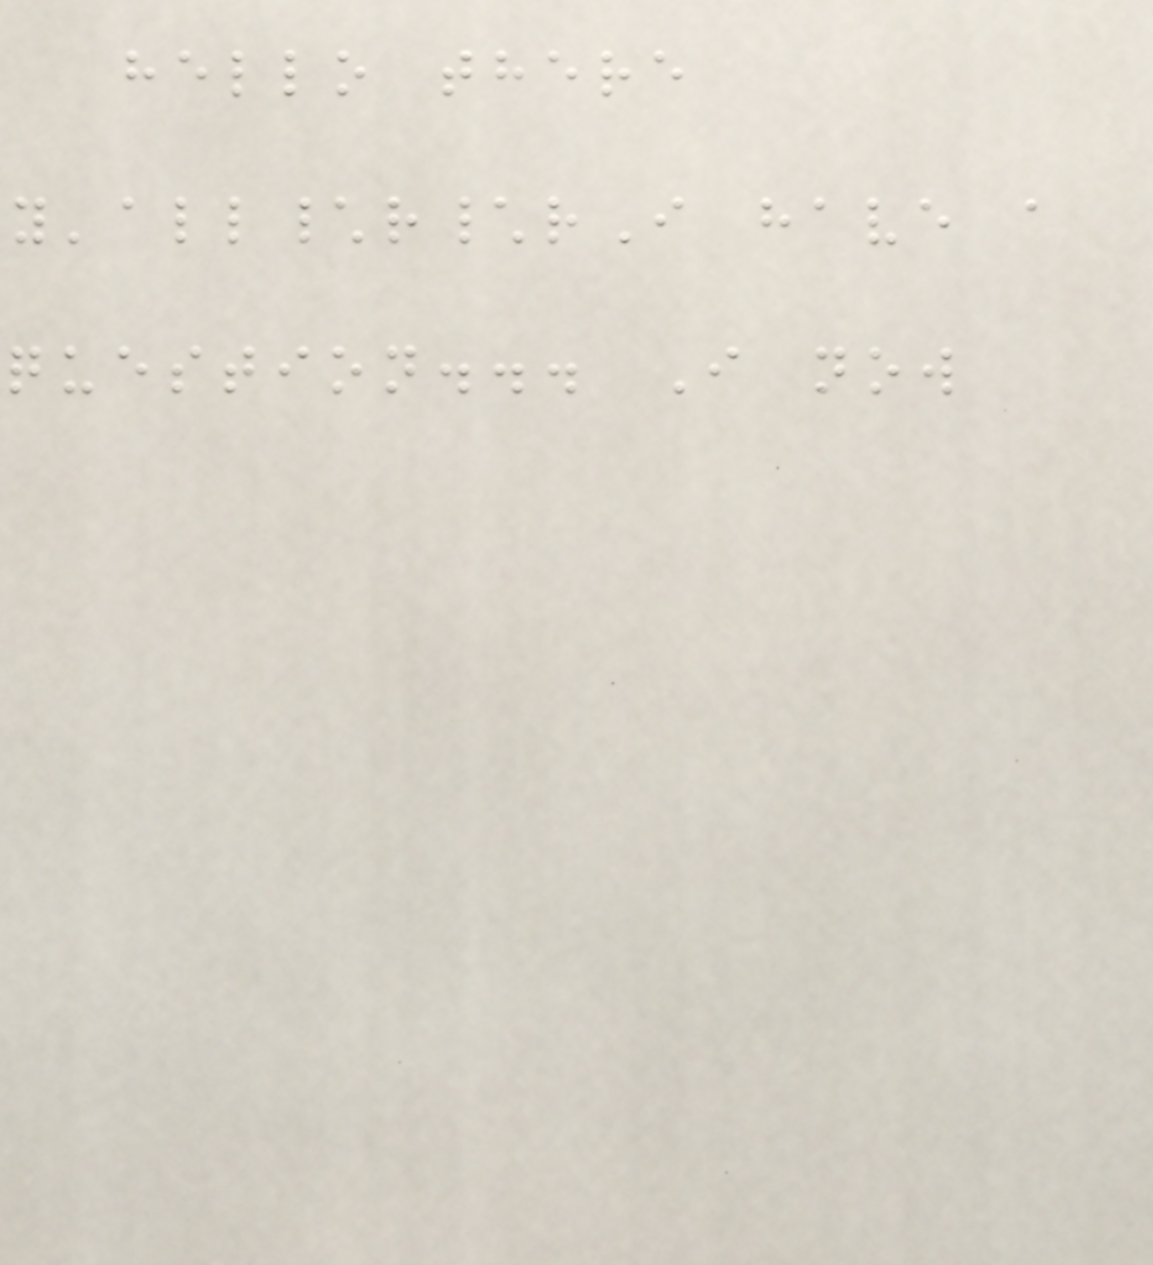hello there
y'all\r\rI have a
question... I now
